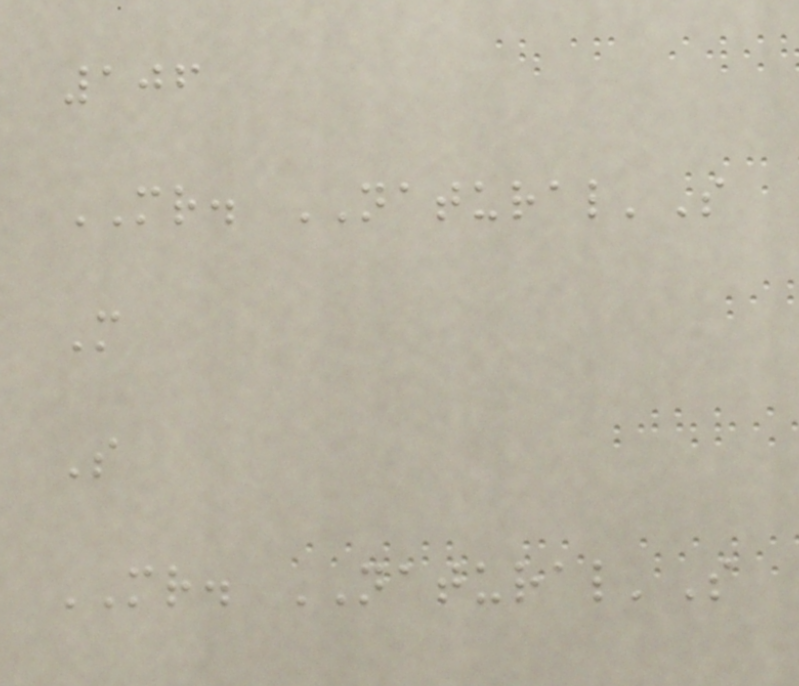106
MR. NATURAL'S
M
S
MR. NATURAL'S
